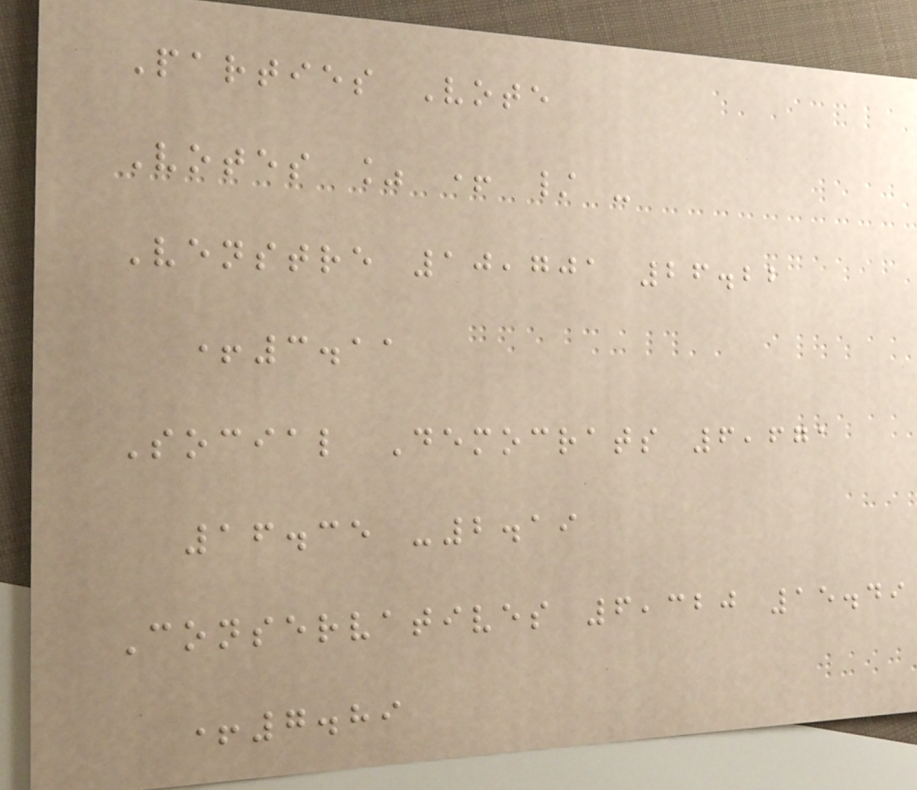Parties Vote
Votes % + / -
Venstre 10,701 26.22
+3.11
Social Democrats 6,671
16.35 -2.19
Conservatives 6,320 15.49
+7.89
